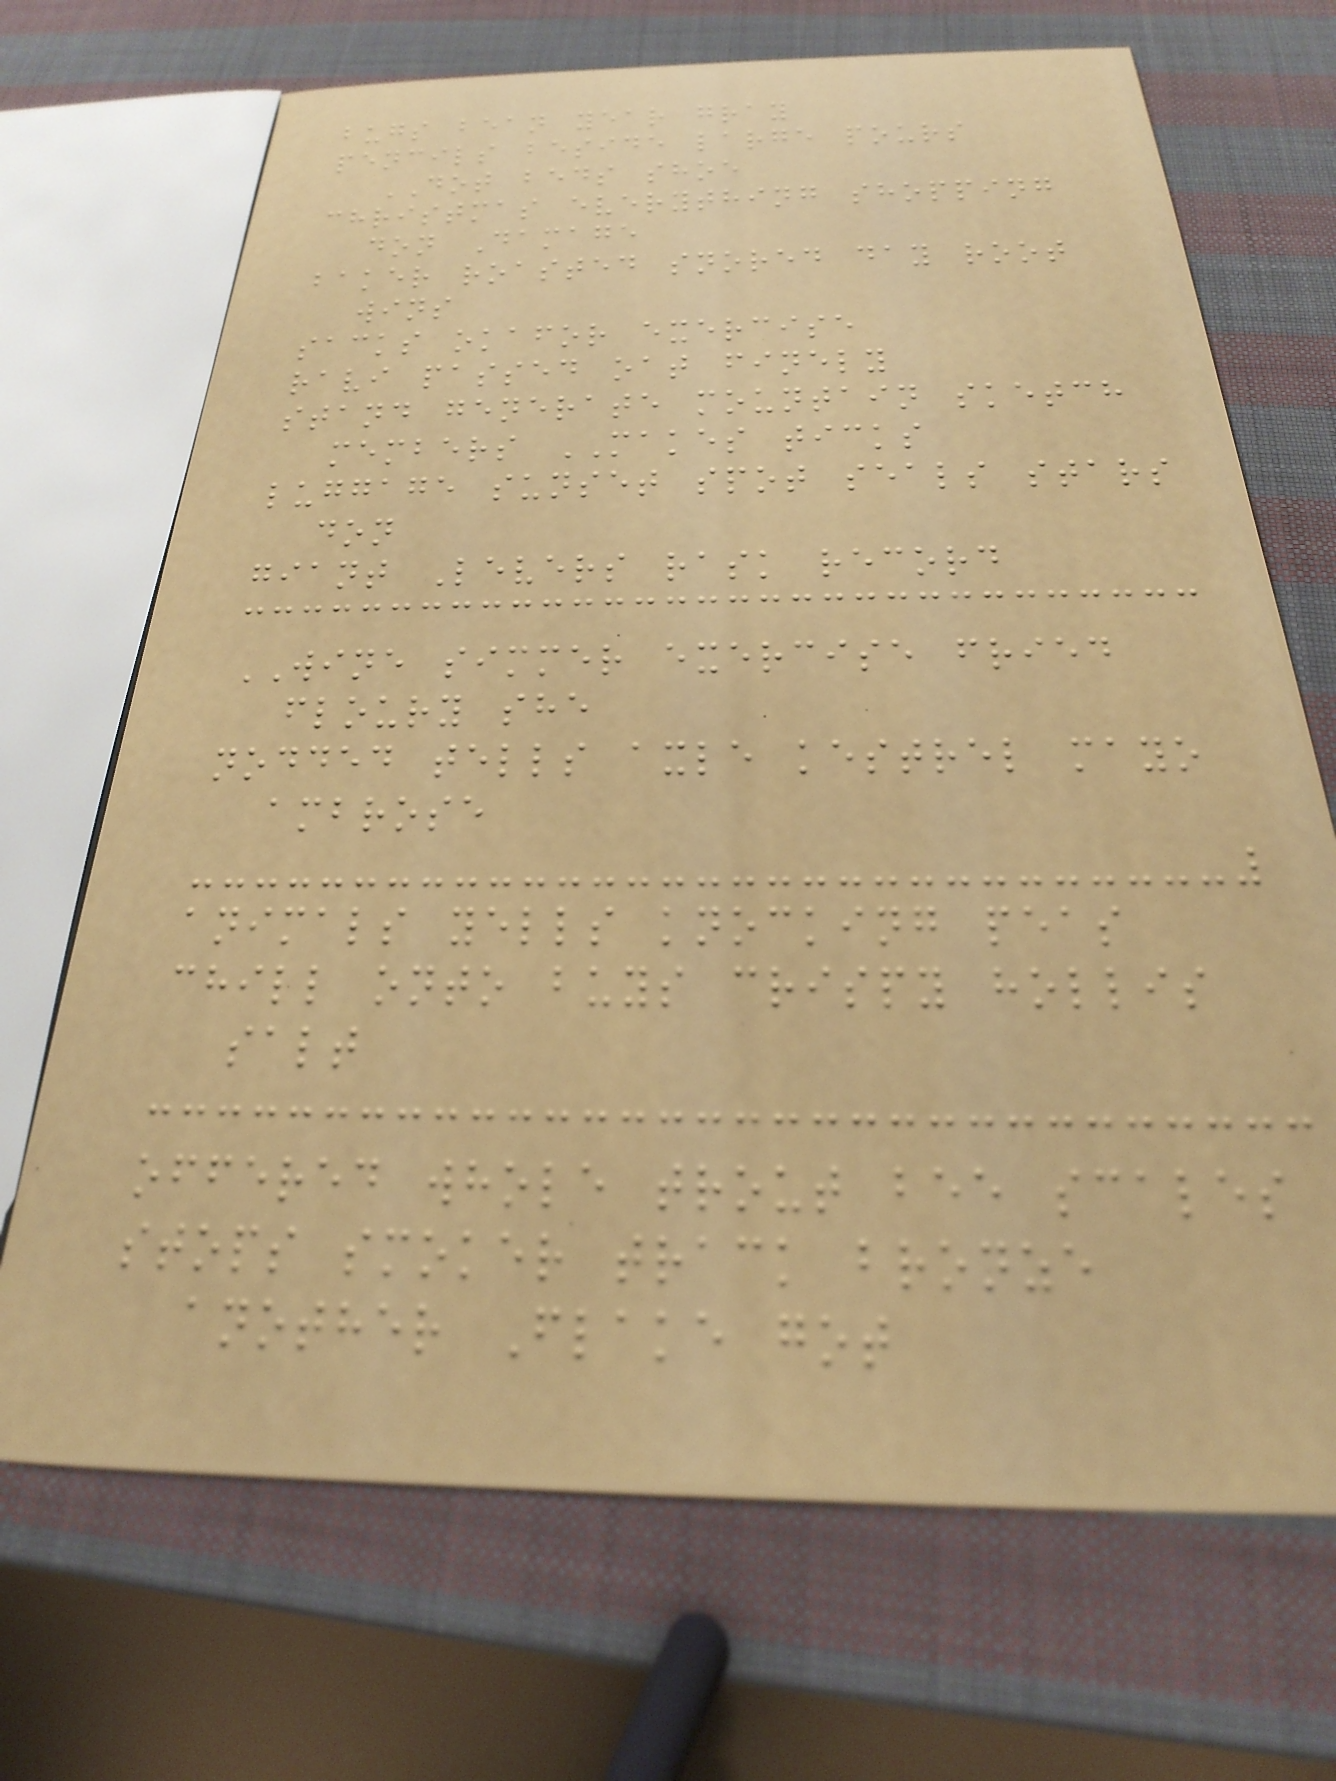bugs bean year gray
pencils beside large pours
DOT beds shoe
christmas everything shopping
don Damage
baker roasted snored day root
wins
sacks okafor exercise
ravi passed oat finely
stand generate mountain sketch
members MAKES ticks
luggage sunset spot seals stars
don
giant Levers rask record
WINE simmer exercise fried
floury she
nodded tells axle kestrel mayo
ambrose
animals yells knocking peas
chill onto buys crispy hollis
salt
offered whole trout bee scales
stops smoker track bronze
another Flake got
